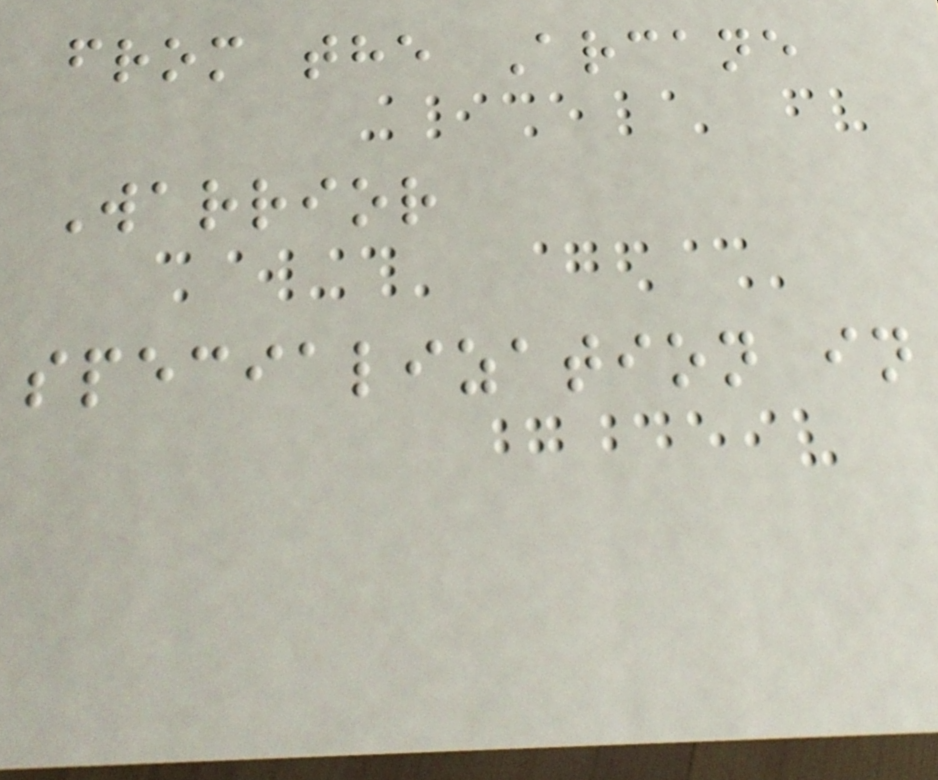from the Arcane
Warrior
specialization in
